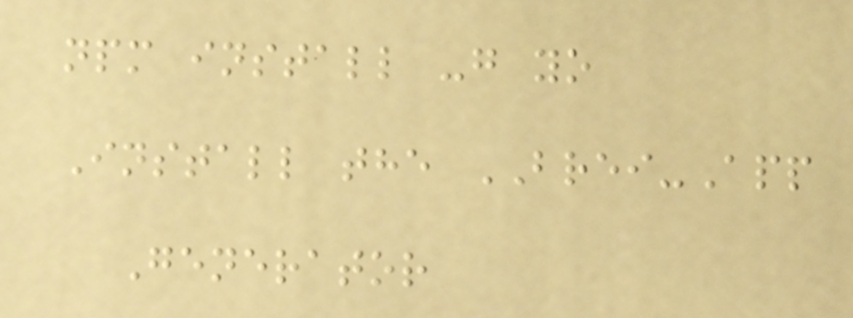npm install -g yo
Install the BREI-App
Generator
